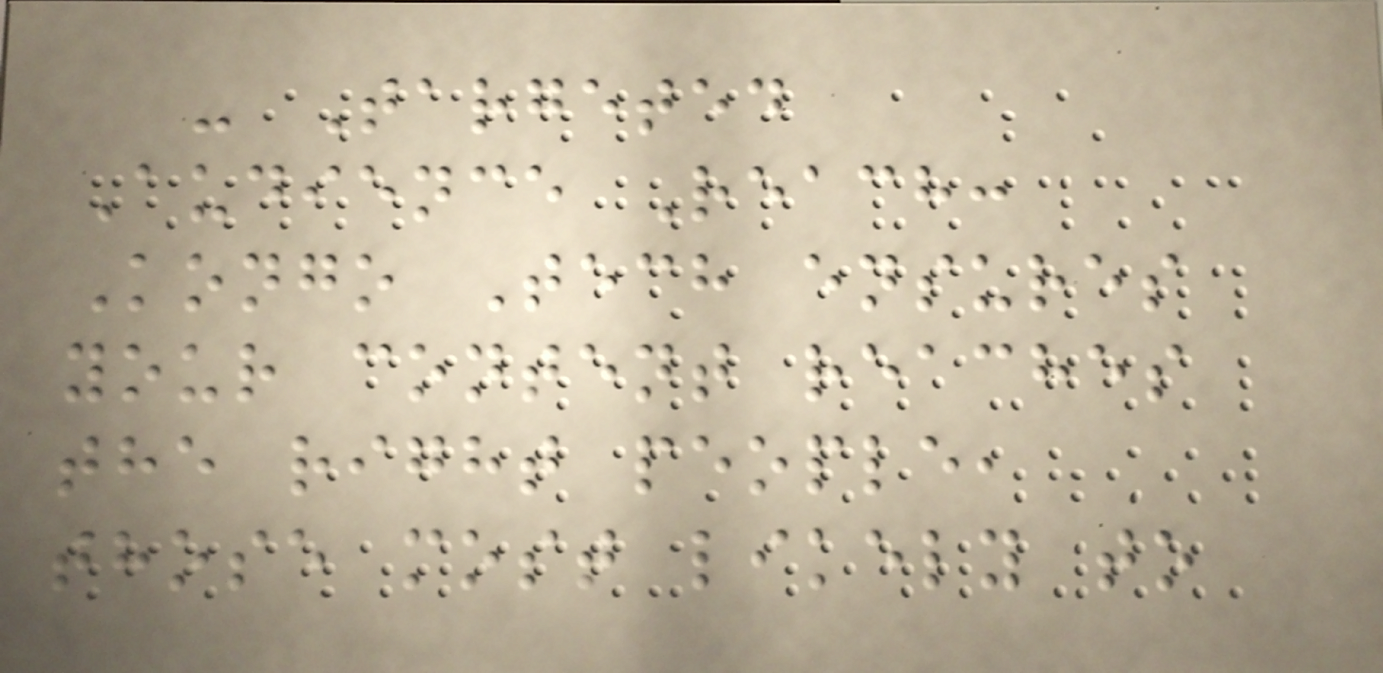- Targeted
Audience Reach:
Kongo Tech ensures
your content reaches
the right people,
those most likely to
